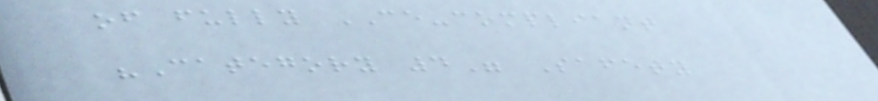of fully CE-compliant
"Category 4" Safety
